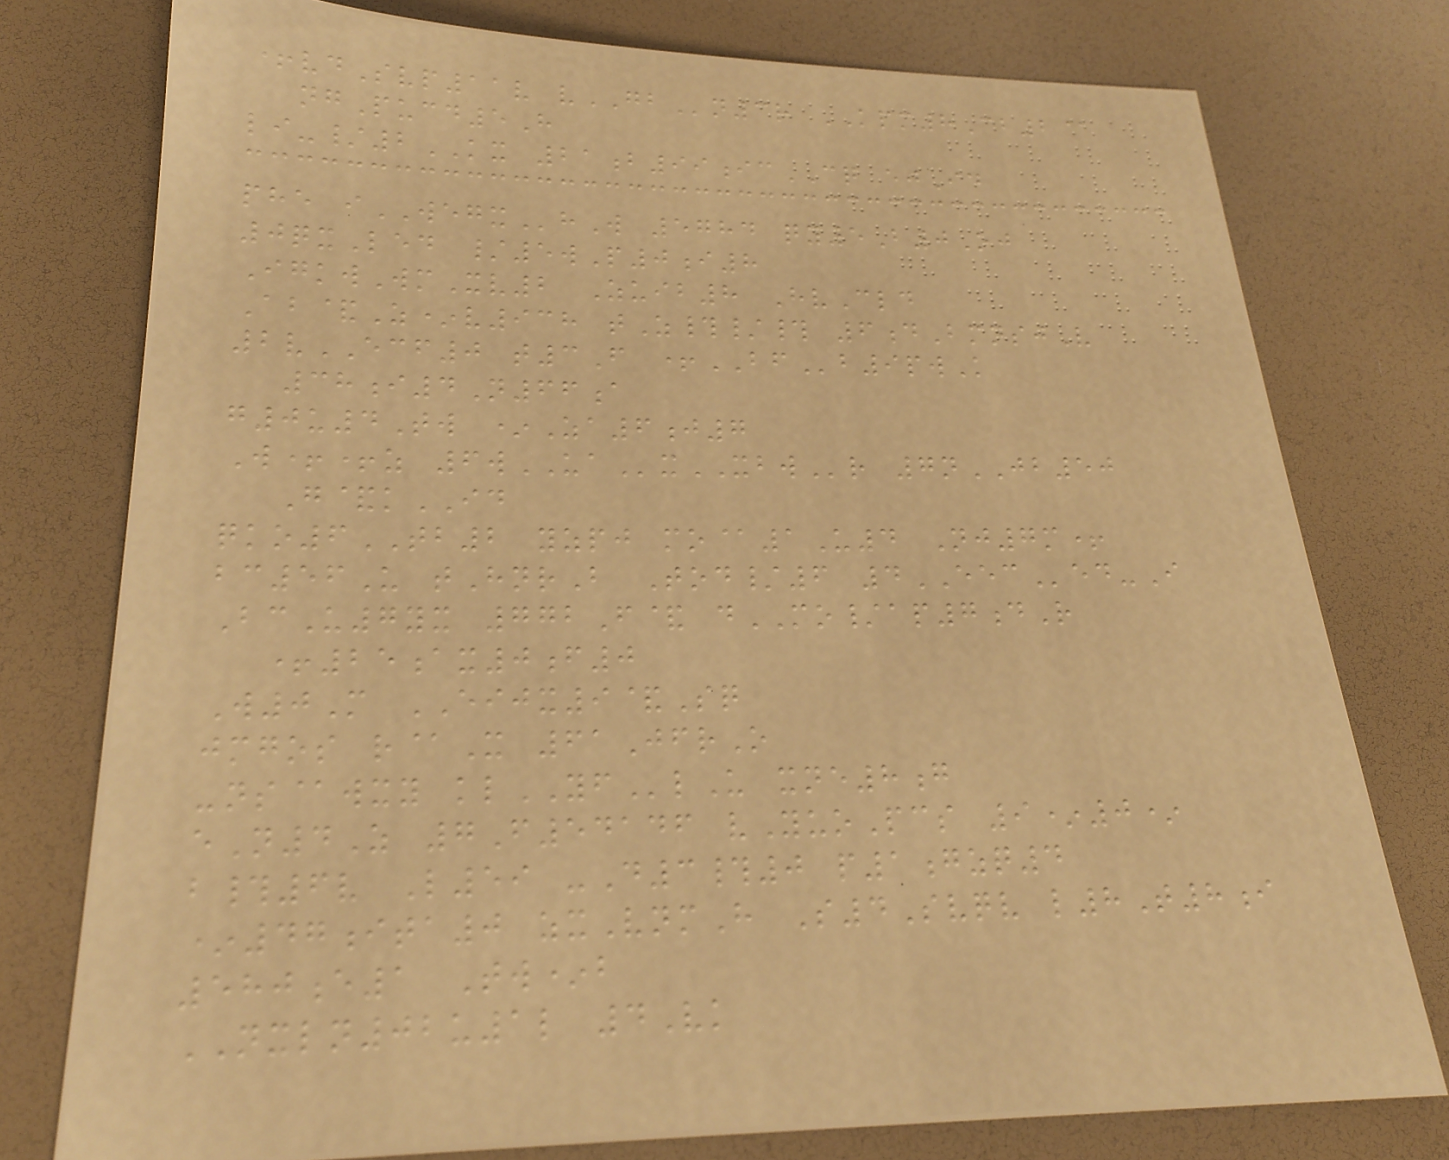+vdSvp11v vGBn3r KPM8Cb2@
ngPucd5H
li-/2KX 21b99icCQ ejId
phe iWEGXhW 5784 qy5B0Oj
0qxLed /5wP0i8
IgkwWmXv2 Zuib8 HvCld
Ab&Z*v938 tZ#/# 6dBmnsjV
2vECF0 t3F +BFb9pwK
38i4N66a
g0u4Tw *Za6j7
W++z 6wUAxXBWr 7nJB50
G&kID
qko6TB2 yzpj mo@1U4 Nj7m+
bc56U tHnrB Tod/6 4EECed-I
BcU7yx 772F& dMO/ap7dR
+25ax0f0
W0M EIJX9&Sq
jmgos r@X 61JfrO
-ns@wxy klYFlU xne8g
eN4Z 7F54146 vYuoPcs 9*0*
b#6v L59 -D3#0 p1gzq4
*47ita0 zxVnmH S4Svqv l8T8i
580e1 Tw*b
NXLN02u1l 4Vk
